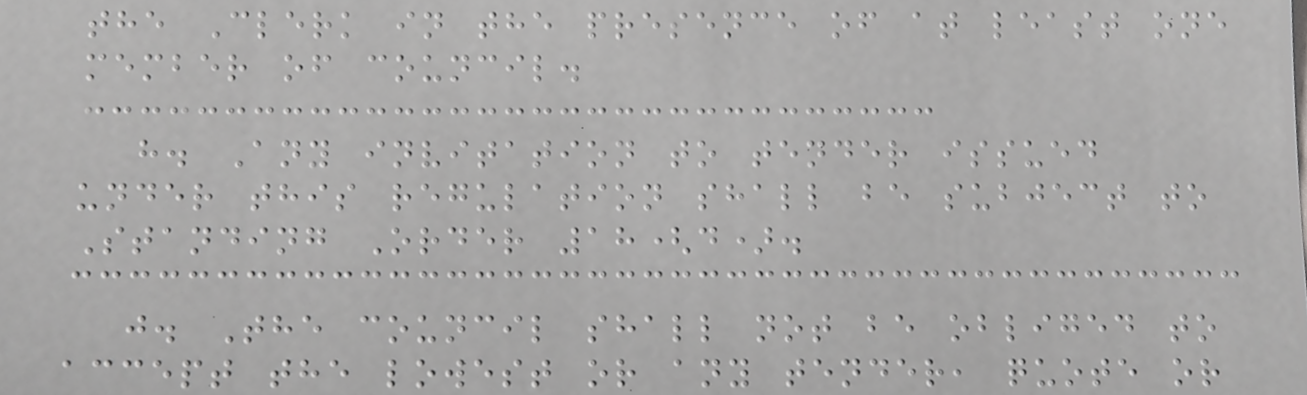the Clerk in the presence of at least one
member of council.
h. Any invitation to tender issued
under this regulation shall be subject to
Standing Order 18(d).
j. The council shall not be obliged to
accept the lowest or any tender, quote or
